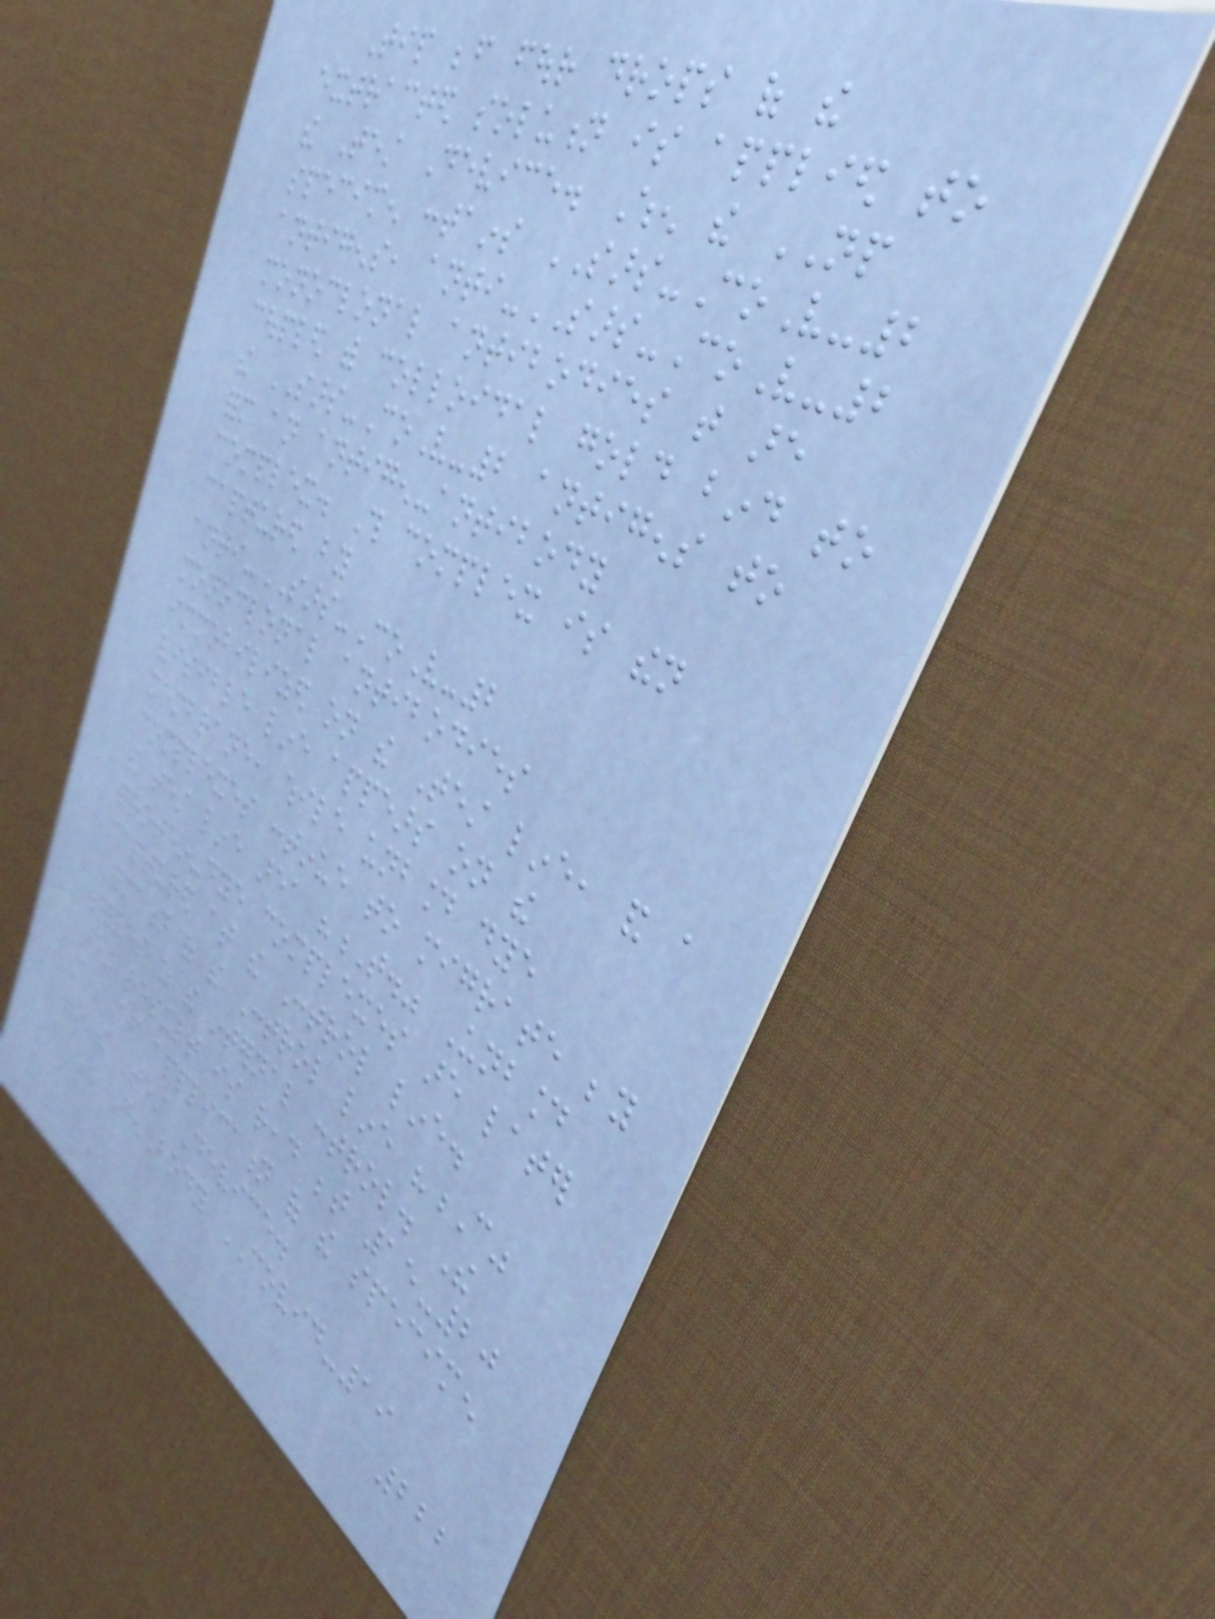Tip before four drops of the
extracted solution is applied to
the Test Device. When the NP
specimen contains SARS-CoV-2
antigens, anti-SARS-CoV-2
monoclonal antibodies that are
coupled with colloidal gold bind to
the SARS-CoV-2 antigens to
form an antigen-antibody
complex. This complex is then
captured by
anti-SARS-CoV-2
monoclonal antibodies
immobilized on the Test line, and a
visible line appears on the
membrane, while unbound dye
complexes continue to migrate beyond
the test line area "T." Unbound
protein-dye complexes are later
captured at the Control line.
Formation of the Control line "C"
serves as the internal control. The
test result is read between 15-20
mins after application of the specimen
to the Test Device.
The GenBody COVID-19
222
